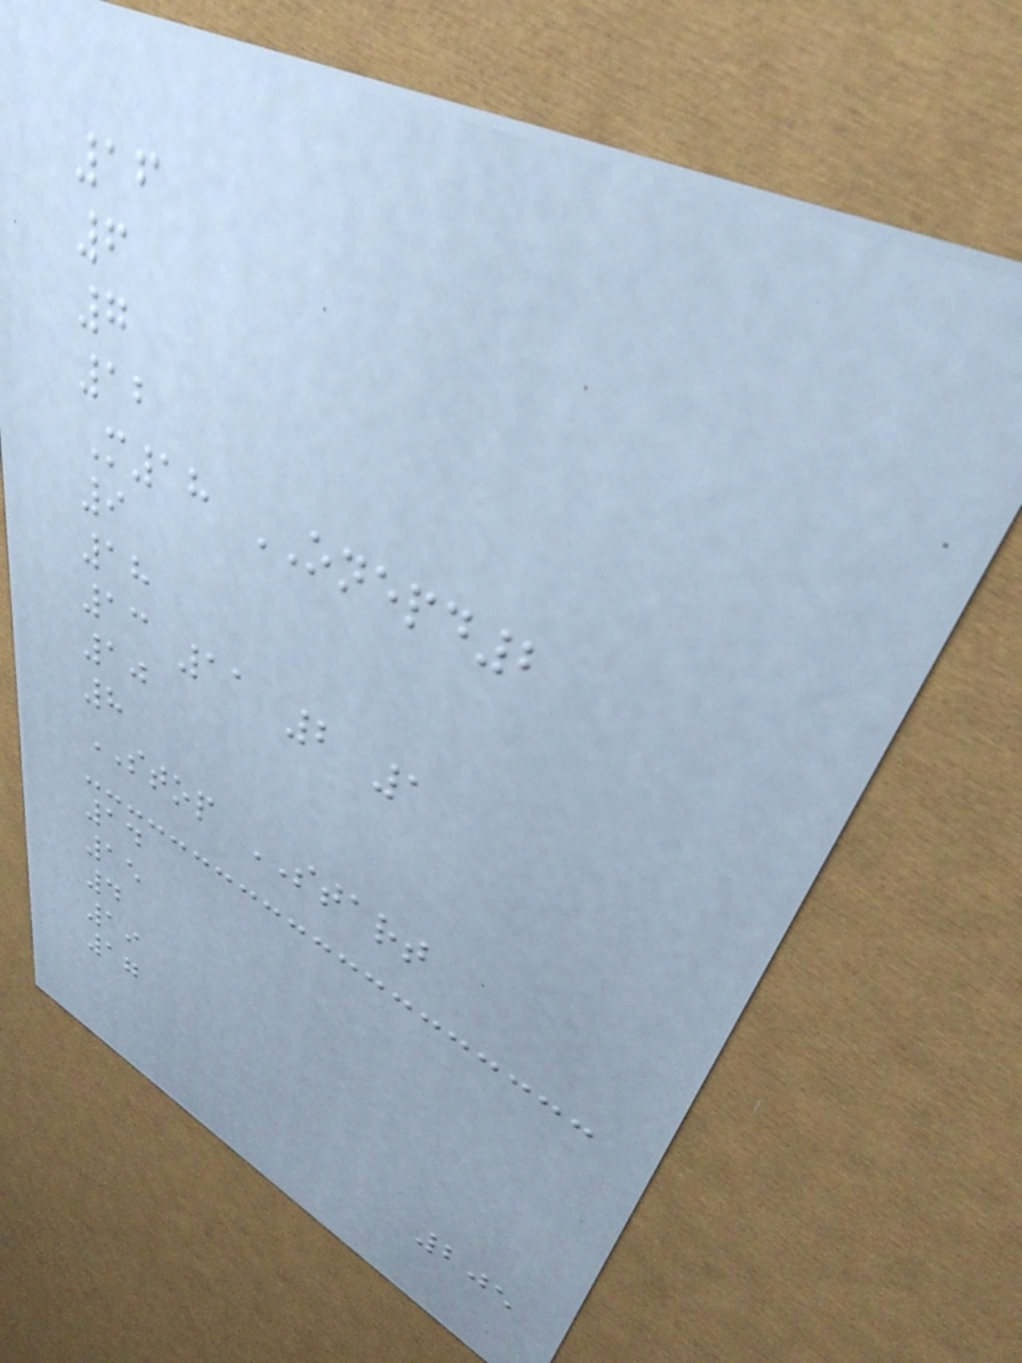16
6
7
12
M18 ONEPD2
9
18
13 11 2 1
10
8
STOP START
14
15
4
19
17
205
